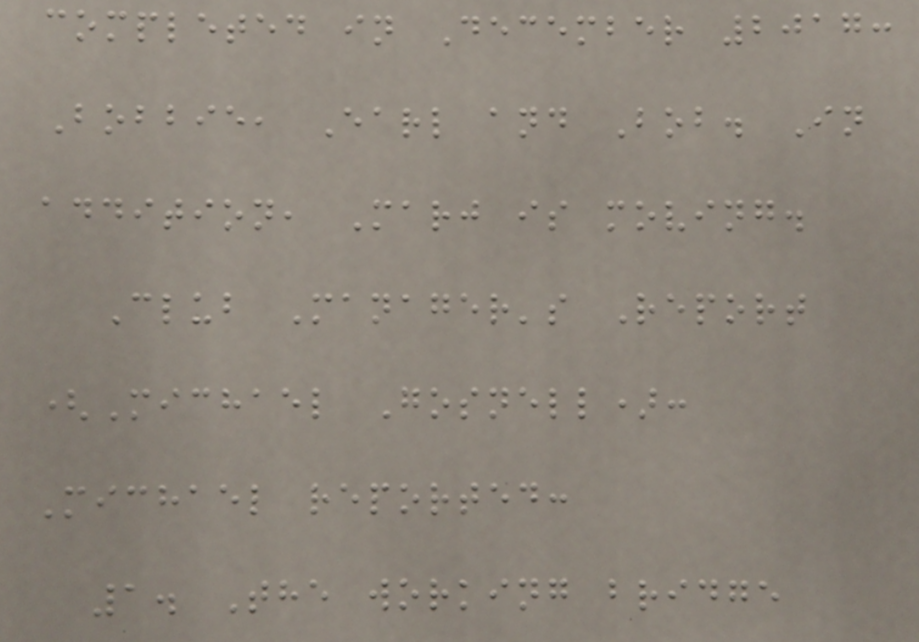completed in December 2017:
Bobbie, Earl and Bob. In
addition, Marj is moving.
Club Manager's Report
(Michael Gosnell):
Michael reported:
1. The working bridge
